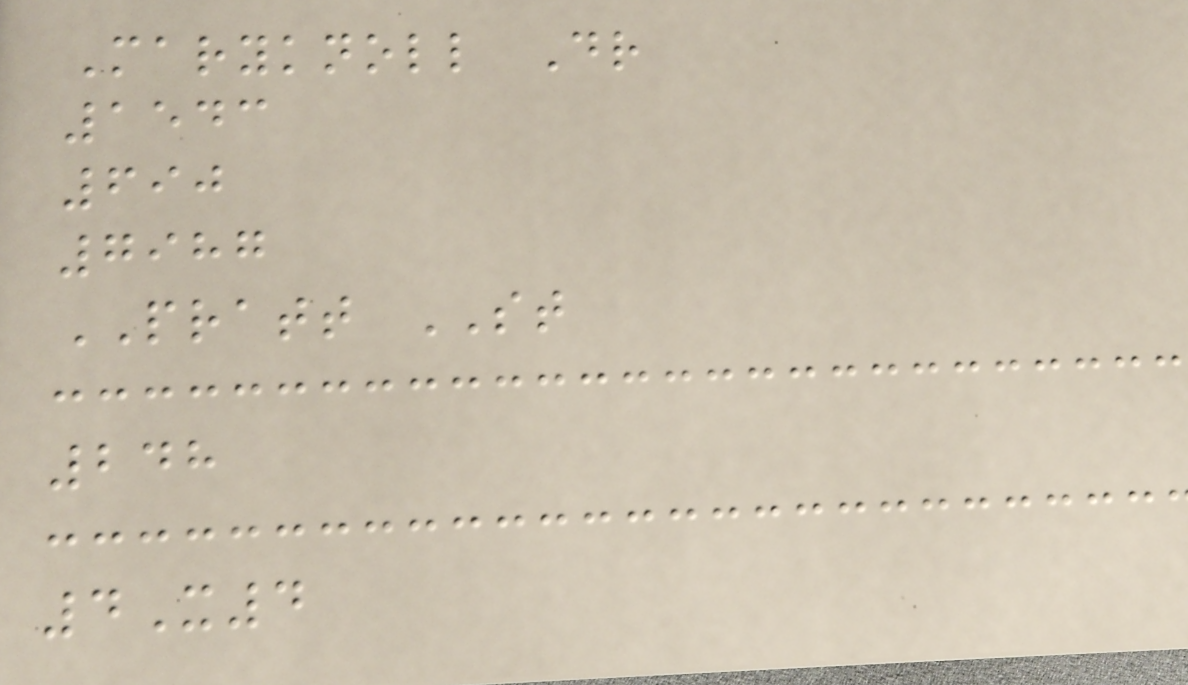Maryknoll Dr
1543
690
7987
PRATT ST
248
4X4
